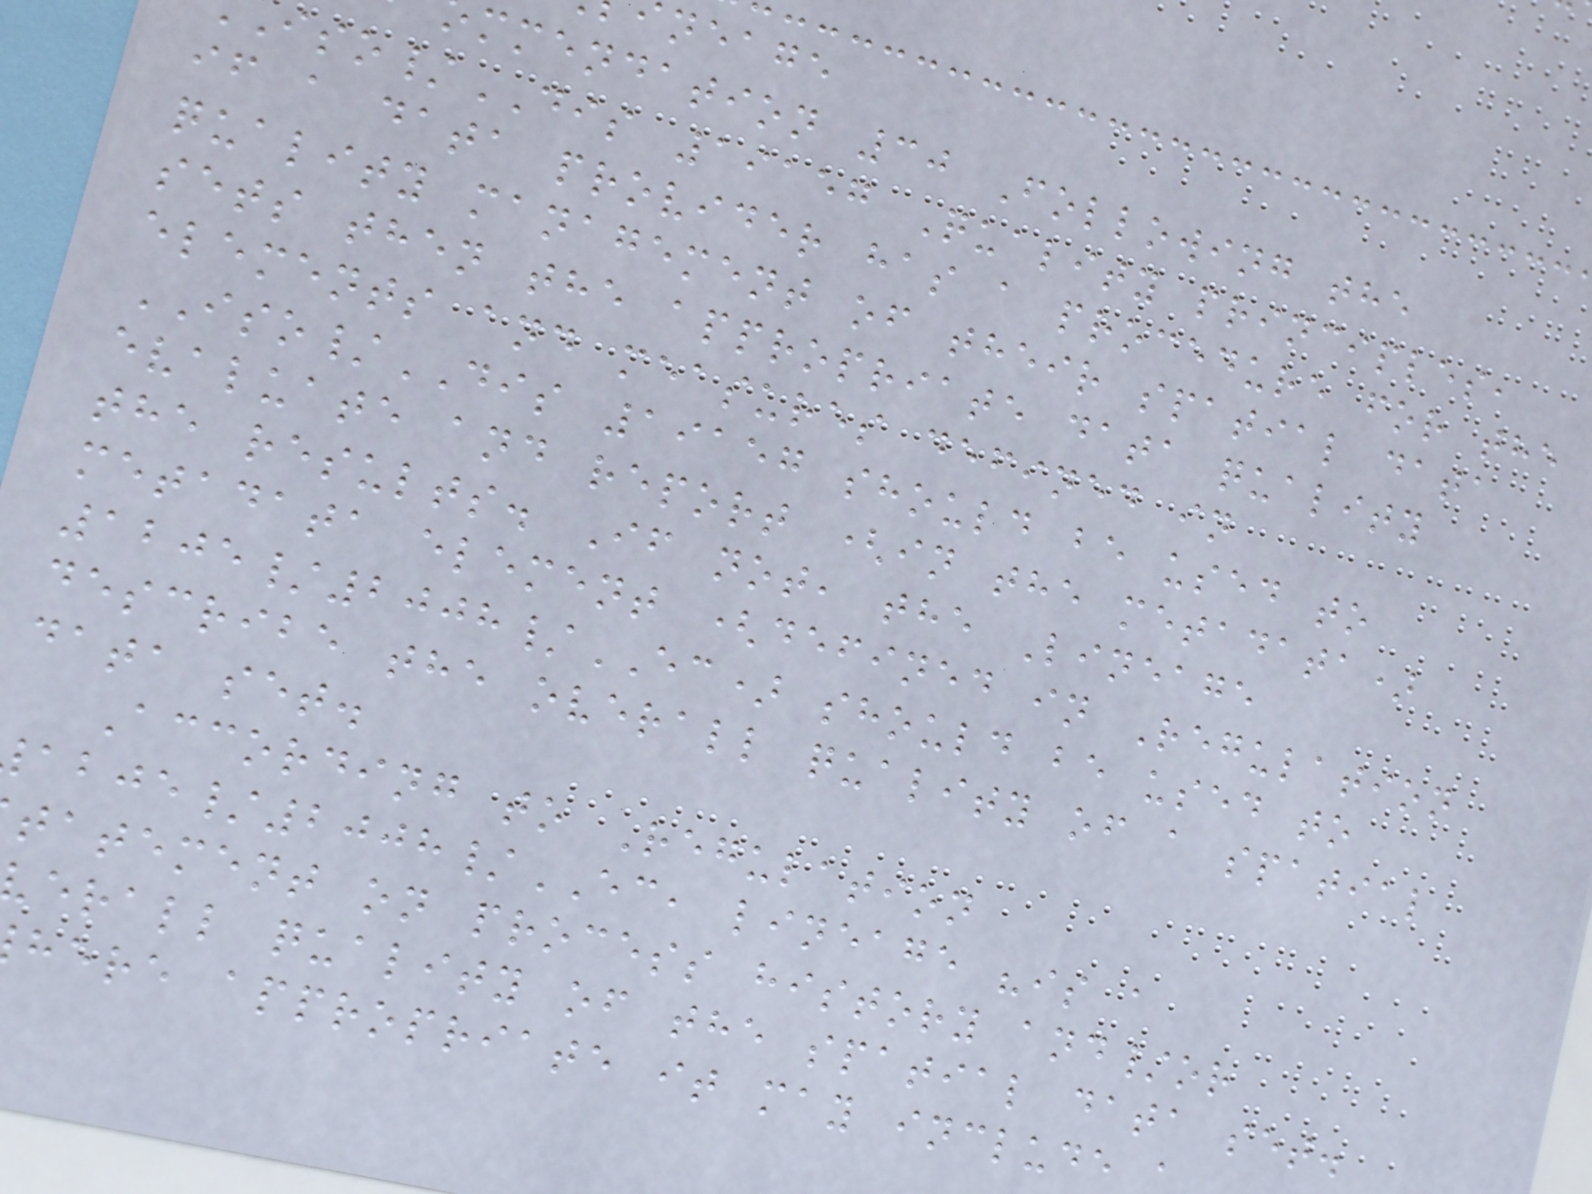neage
mmendation 30 Following the
/DIS 19157 Quality principles,
if a data provider has a procedure for the
quality management of their spatial data
sets then the appropriate data quality
elements and measures defined in
ISO/DIS 19157 should be used to
evaluate and report (in the metadata)
the results. If not, the Lineage
metadata element (defined in Regulation
1205/2008/EC) should be used to
describe the overall quality of a spatial
data set.
According to Regulation
/2008/EC, lineage "is a
tatement on process history and/or
erall quality of the spatial data set.
here appropriate it may include
